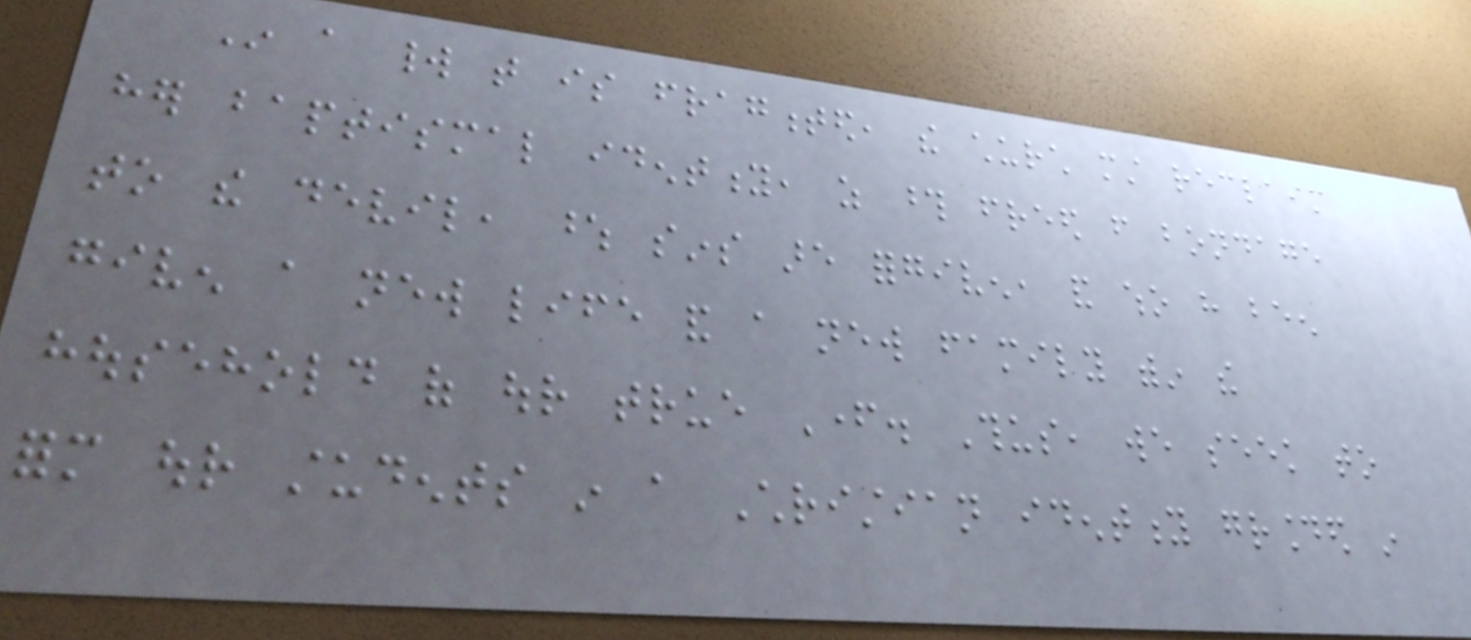In a world that is fragmented, the church must reclaim
her baptismal identity, as those freed from bondage
to the devil, whose sins are forgiven, and who have been
given a new life and a new family within the
household of our true Father. Thus, we seek to
form our students in a Christian identity grounded in
